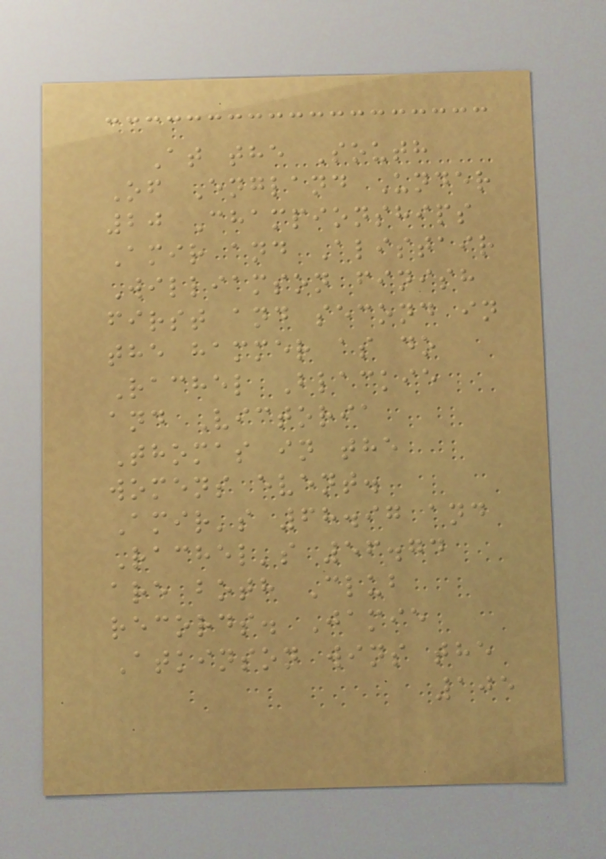At the South
Of England Under
20 Championships
Amir and Alistair
Williamson finish
first and second in
the hammer as do
Rachel Blackie
and Victoria
Thomas in the
womens event.
Amir's 68.97 and
Rachel's 56.74
are both Club
records. Jamie
Atkinson wins the
105
